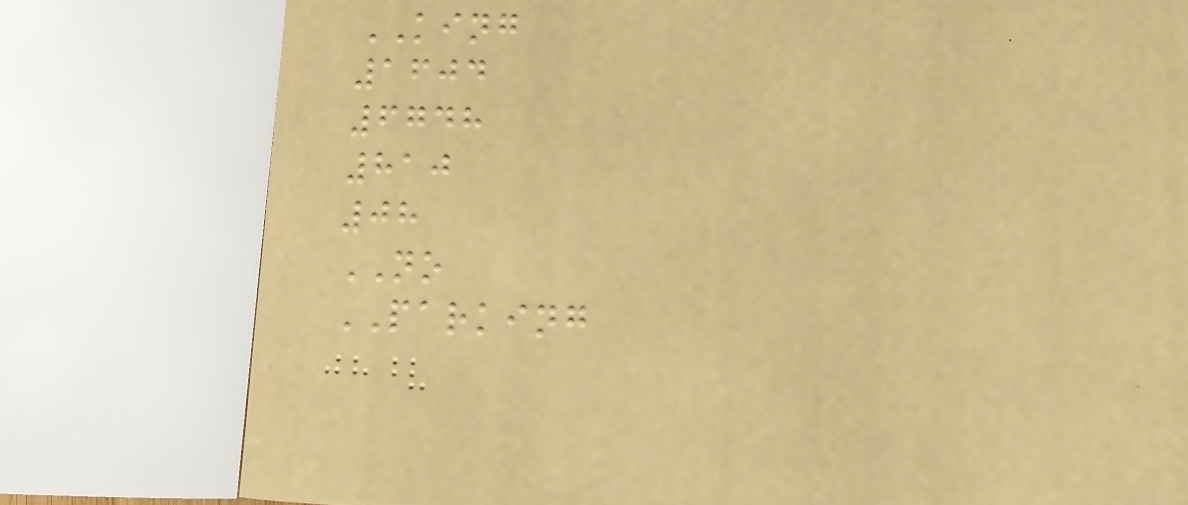KING
1604
6748
810
08
NO
PARKING
